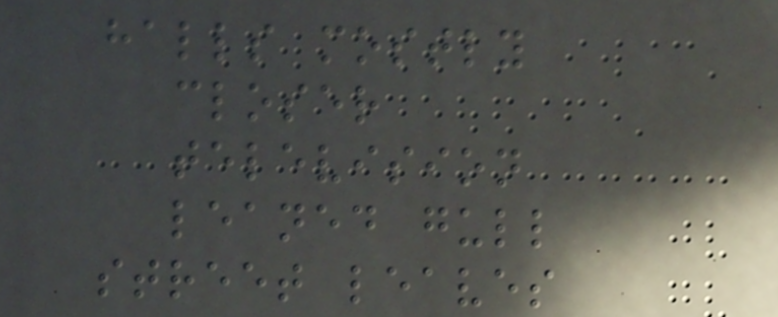halls mostly
closer
television
leaned gull
street leaves
